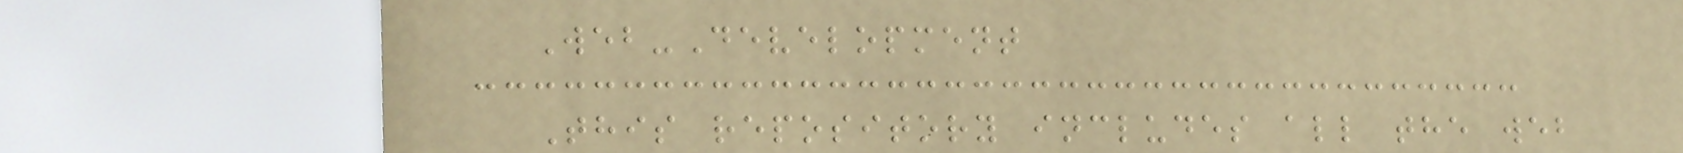Web-Development
This repository includes all the web
